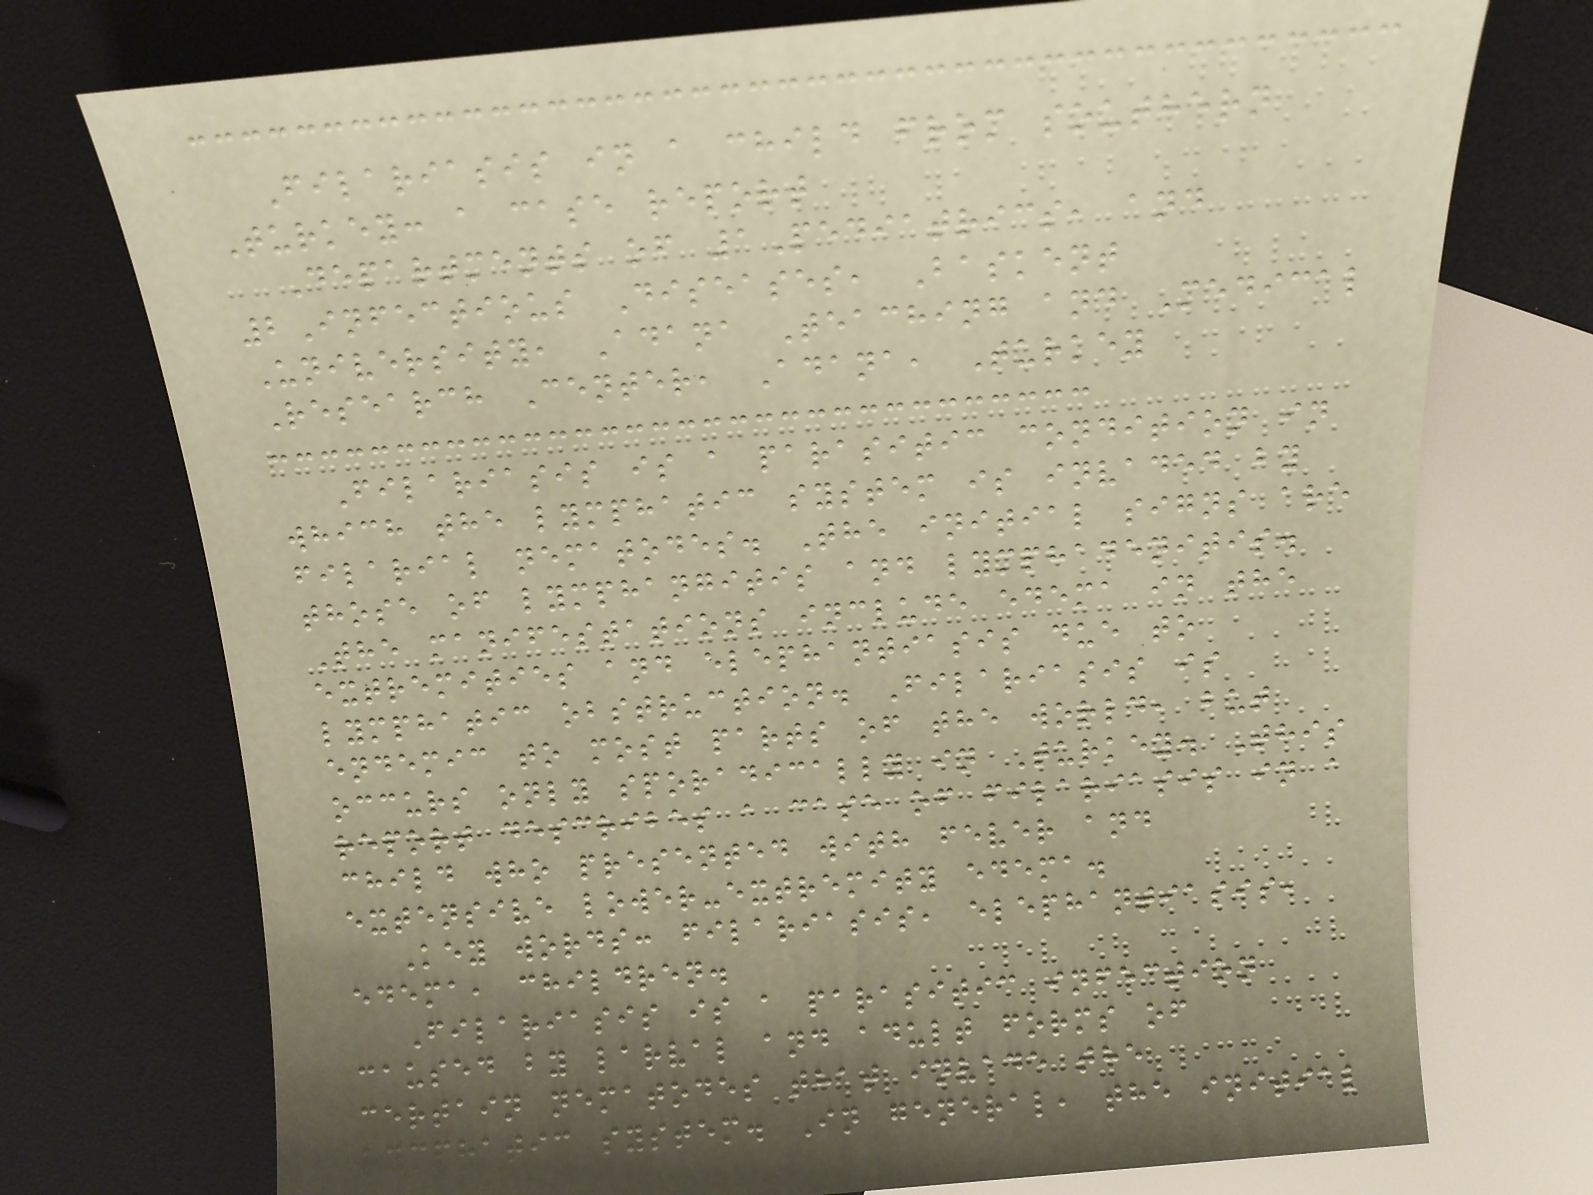Filariasis in a child from southern
Turkey: a case report
Departments of 1Pediatrics, and
2Infectious Diseases, Baskent
University, Adana Teaching and Medical
Research Center, Adana, Turkey
Filariasis is a parasitic condition in
which the lymphatic system is invaded by
filarial nematodes. The initial signs are
those of lymphangitis and lymphadenitis.
The manifestations include edema in the
extremities and elephantiasis due to
lymphatic obstruction. Filariasis is
endemic to most parts of the world, but
occurs only sporadically in Turkey. This
report describes a case of filariasis in a
child who presented with fever and
extensive lower-extremity edema.
Key words: filariasis, elephantiasis,
edema, children.
Filariasis is a parasitic infection
caused by larval and adult forms of
certain nematodes that invade the
lymphatic system. In general, the initial
